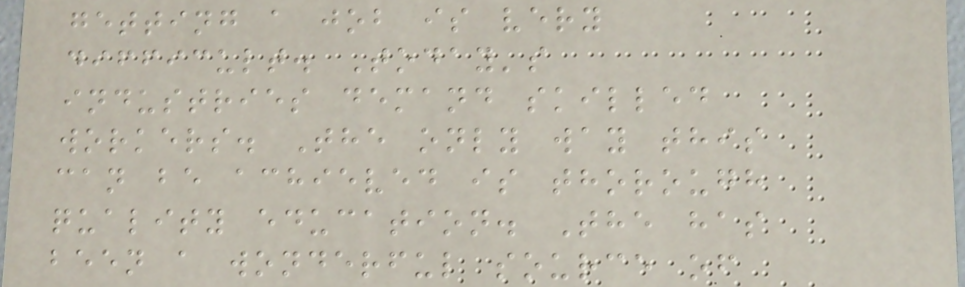getting a job is very
difficult. Today's
industries demand skilled
workers. The only way this
can be achieved is thorough
quality education. The has
been a wonderful source of
